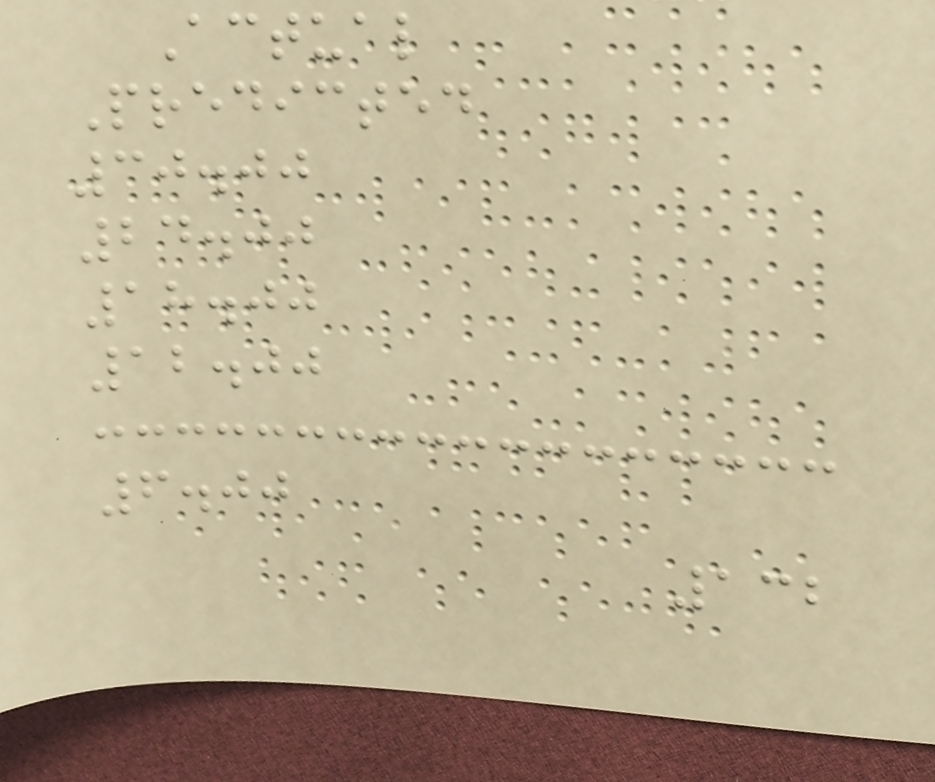Actual
Predicted
30.00
24.00
18.00
12.00
6.00
132
